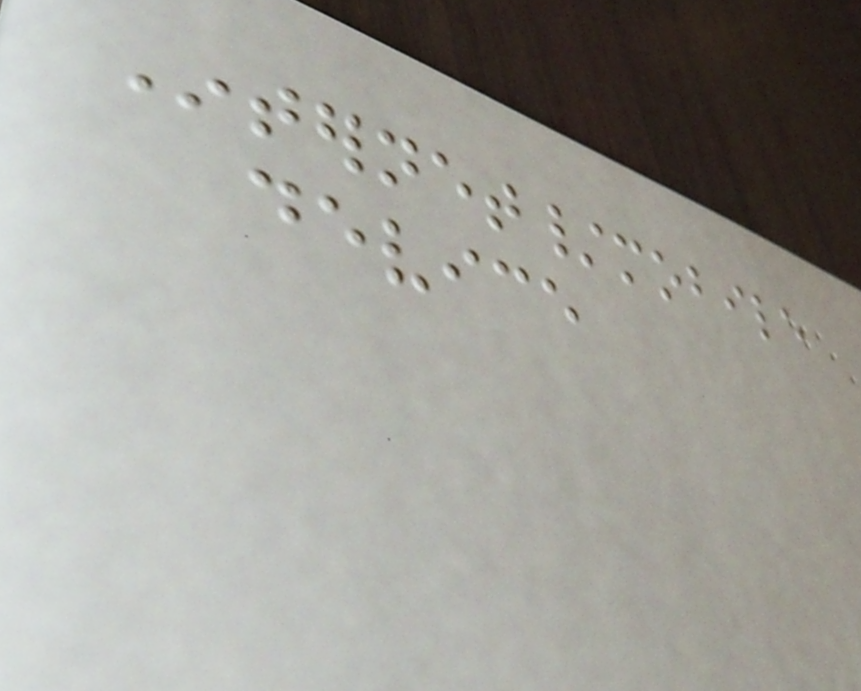Internet/mobile
device
